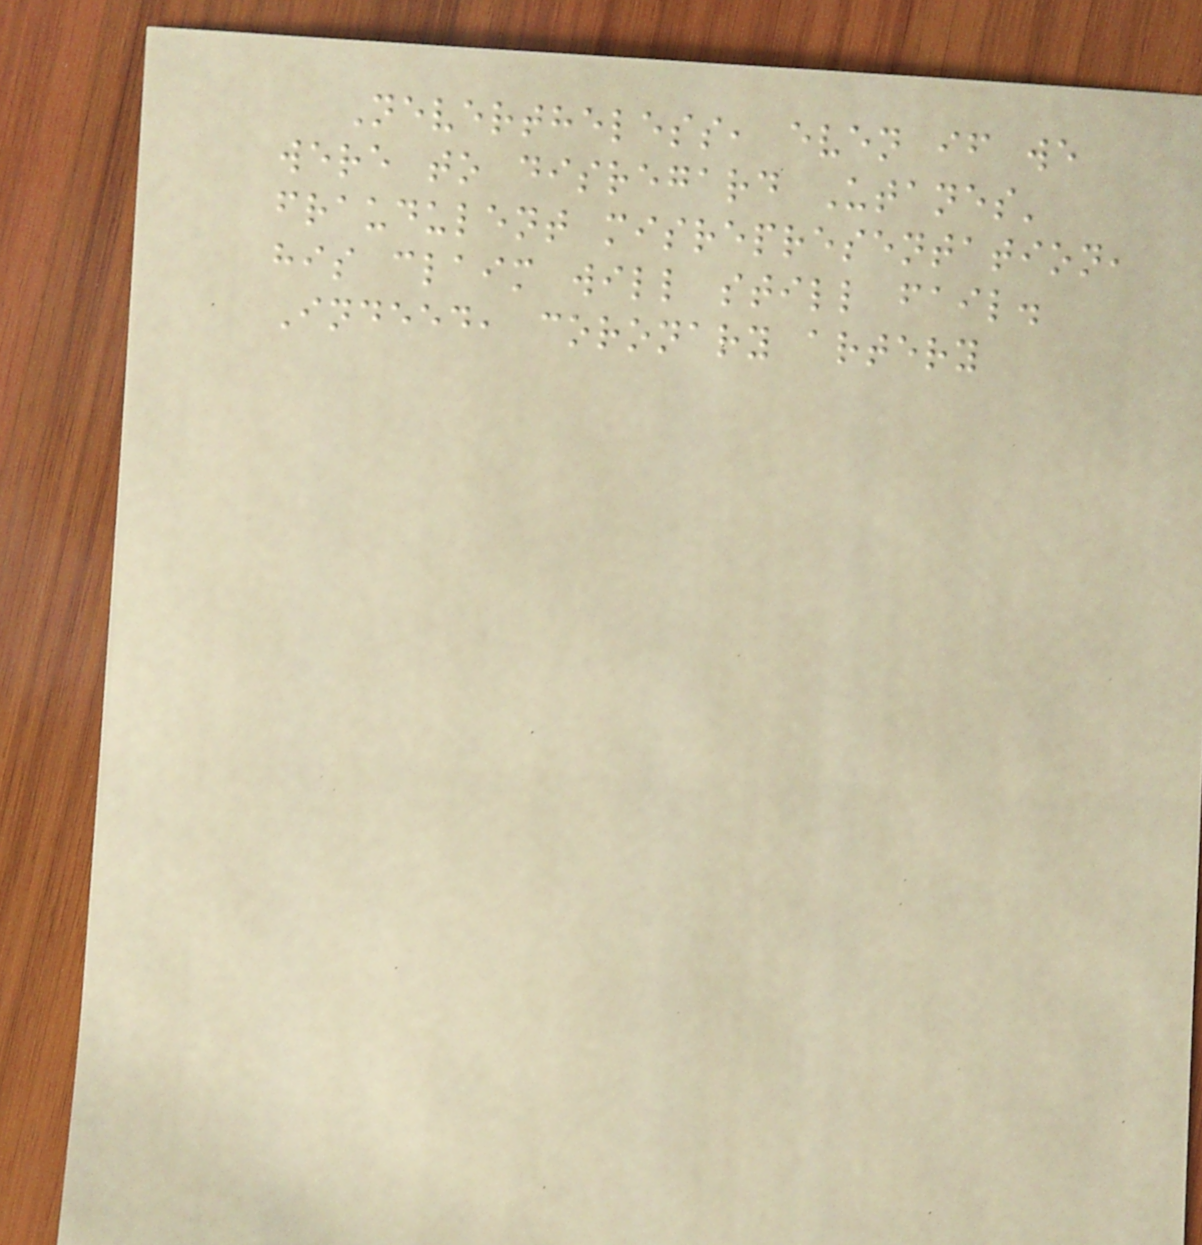Nevertheless, even if we
were to disregard Utanes'
fraudulent misrepresentation,
his claim will still fail.
Indeed, coronary artery
